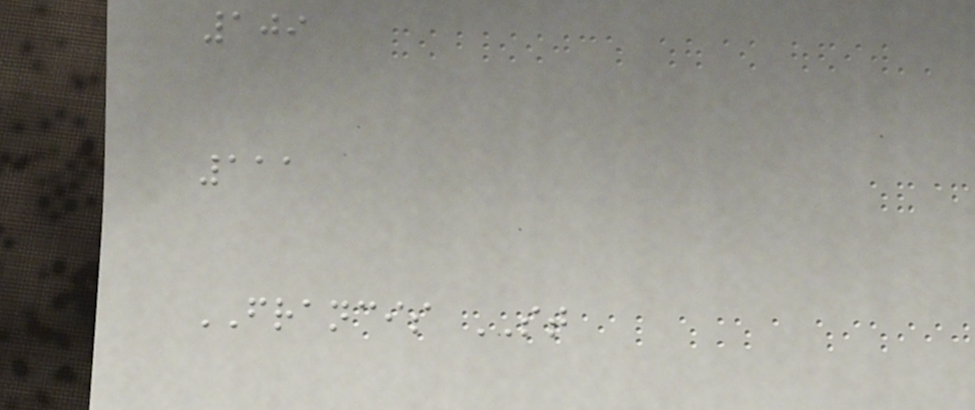109
111
FRANCIS ST
